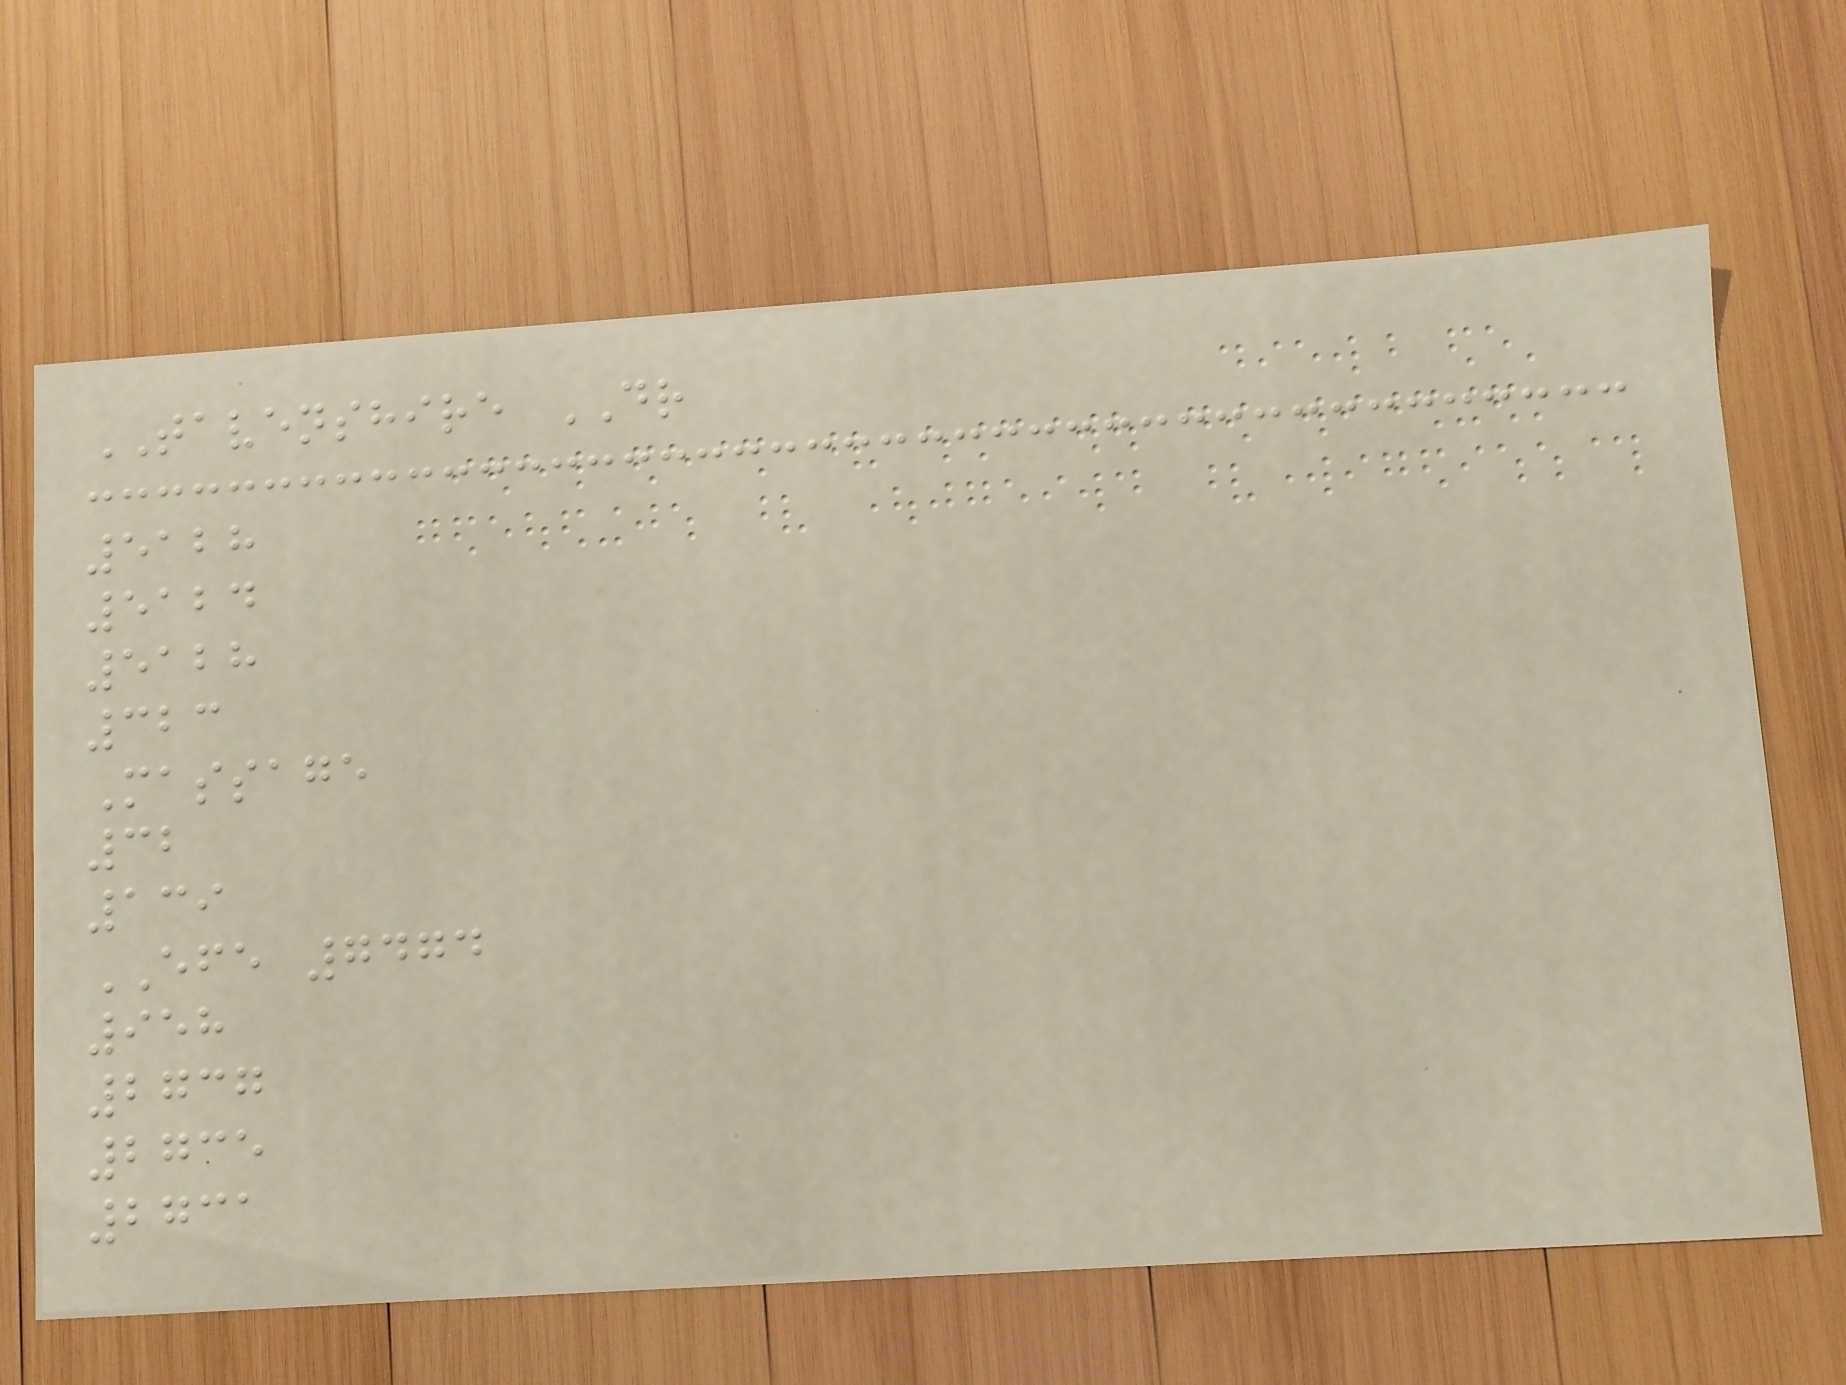TAVENSHIRE DR
5128
5124
5128
323
Massage
32
139
EFE 7474
958
2737
2735
2731
